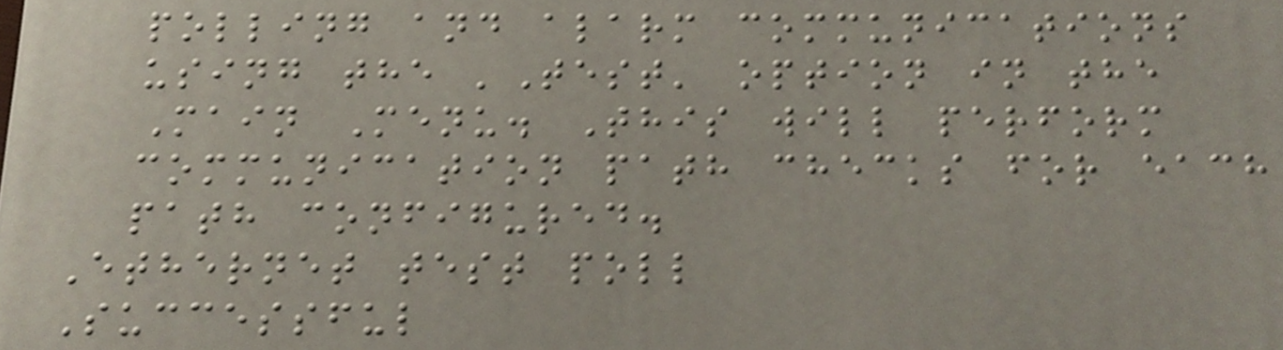polling and alarm communications
using the 'Test' option in the
Main Menu. This will perform
communication path checks for each
path configured.
Ethernet test poll
Successful
